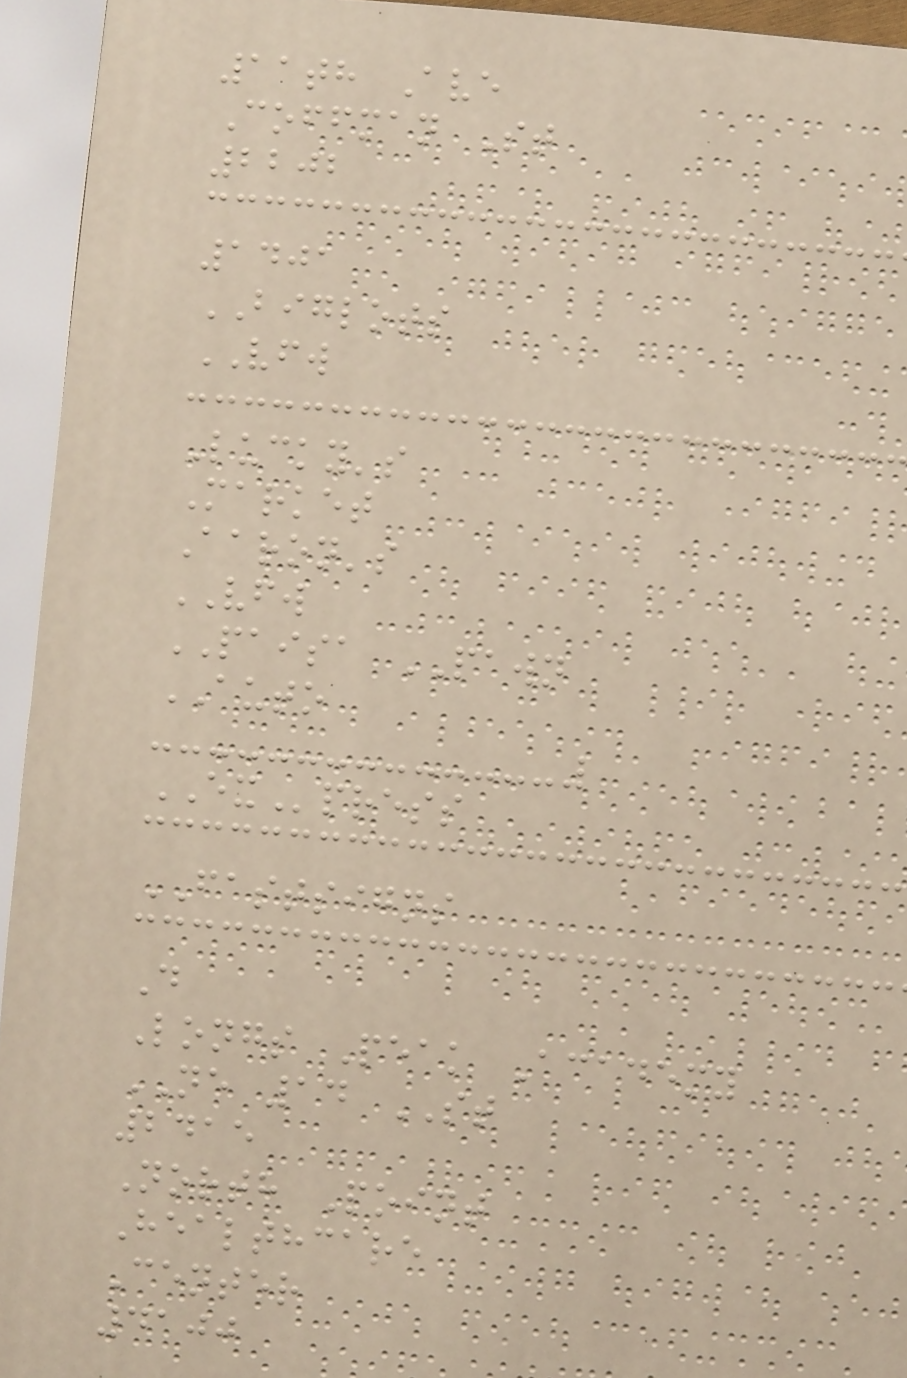11th Ave
Coffman St
2202
1401
BIGLOTS
VFW
Lucky's
Market
Aaron's
VFW
PAISA PAWN
AUTO
EXpress
FASTSIGNS
D
Longs Peak Academy
NE 14 ST
2415
North Point
Healthcare
Center
4100
